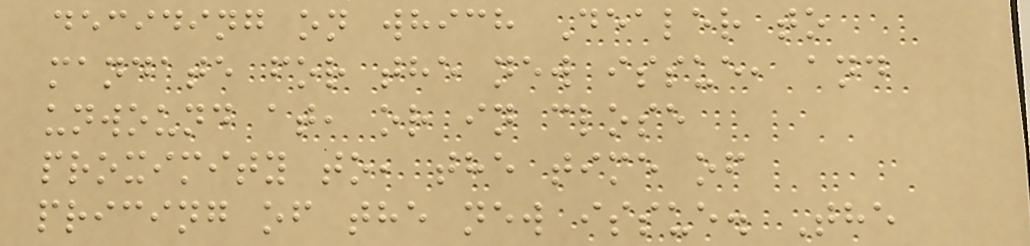deciding on which Dealer to
mandate for the new issue, and
unwound at, or in close
proximity to, the time of
pricing of the new issue. The
